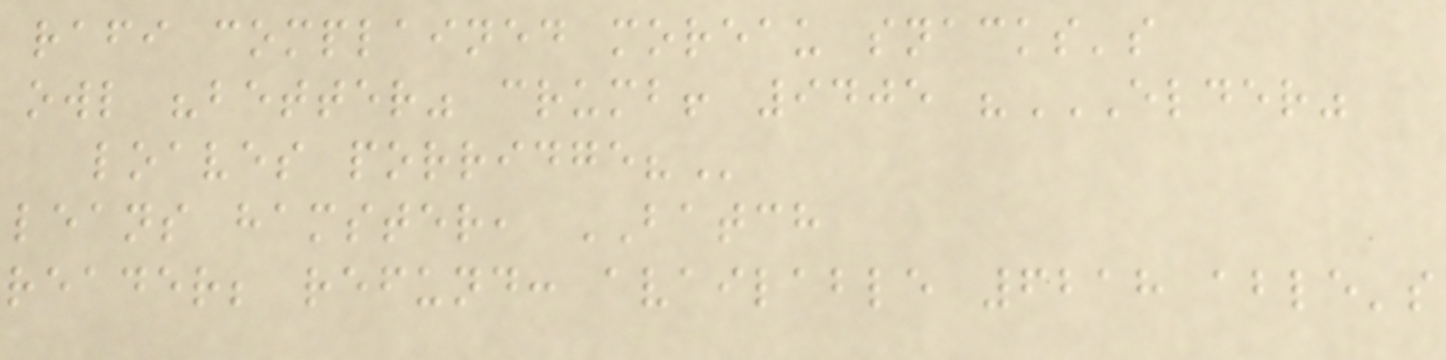rafi complained moreau snacks's
owl "better" crumb! 9405 "ELDER"
LOAVES PORRIDGE?
leans hamster, BATCH
reader; refund: available 6218 able's
